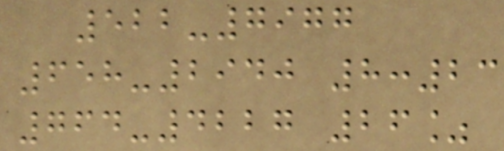522-7977
658-2940 8:23
764-4227 26%
